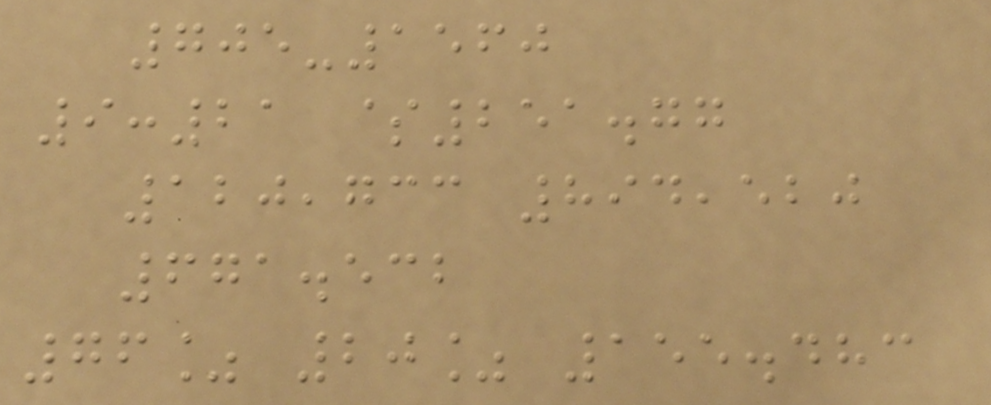705-1560
9:21 $251.77
120,733 894,520
671.532
76% 20% 155.483
